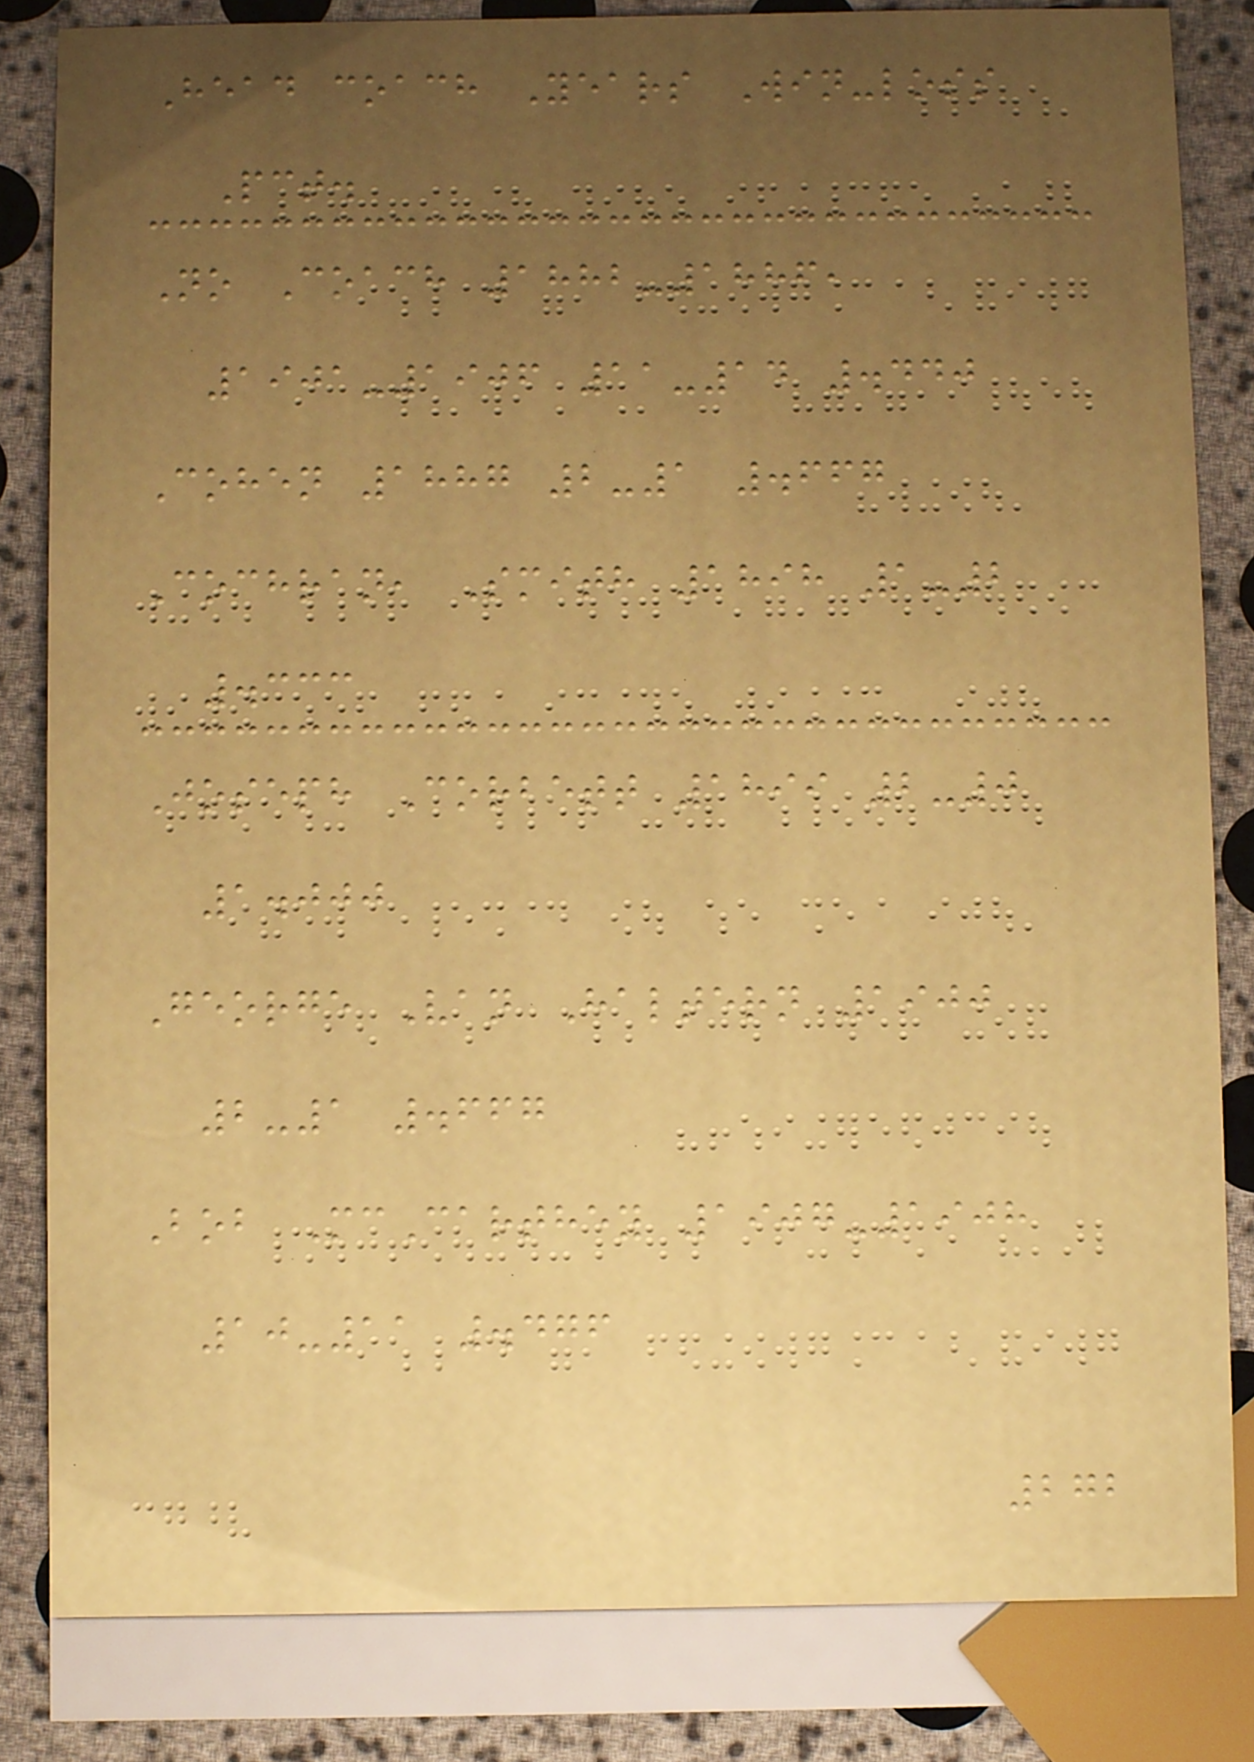Head coach Years Win-loss
Pct.
No Coach 1882-1886,
1901-1906 11-14 .440
Cohen 1887 2-1 .667
Cochran, Smith 1898 1-2
.333
Joseph Corbett 1899 2-0
1.000
George Van Haltern 1900
2-1 .667
Bob McCarthey 1907-1908
10-11 .476
272
